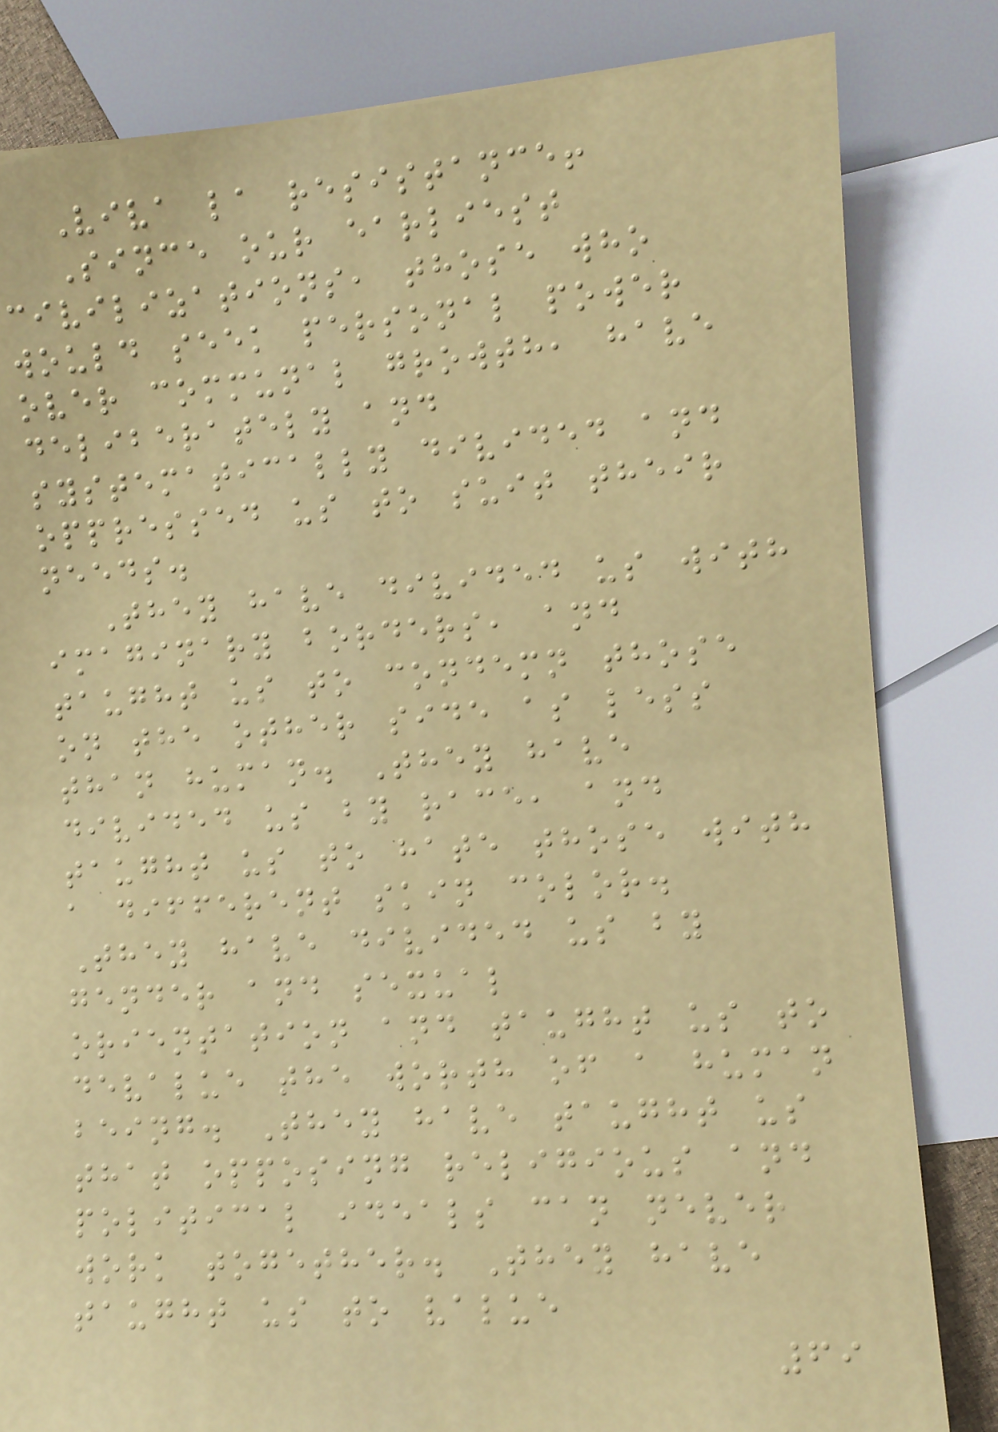Viva la resistance!
Since our earliest
civilizations, those who
would seek personal power
over communal growth, have
deliberately and
systematically divided and
oppressed us to suit their
needs.
They have divided us with
imaginary borders, and
taught us to condemn those
on the other side as less
than human. They have
divided us by race, and
taught us to hate those with
a different skin color.
They have divided us by
gender and sexual
orientation and taught us to
devalue the worth of a human
being. They have taught us
that opposing religious and
political ideals can never
work together. They have
taught us to value
69
